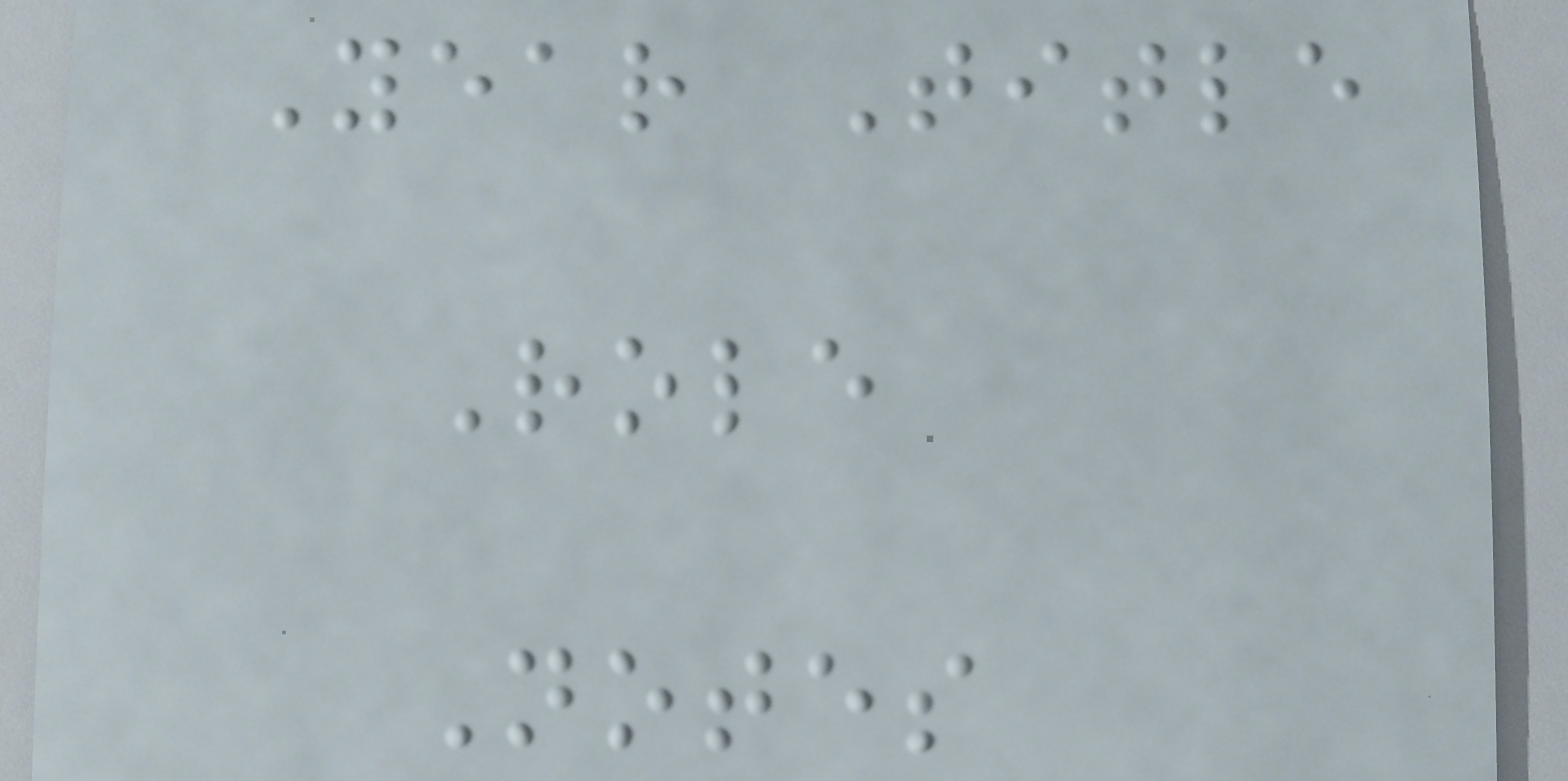Year Title
Role
Notes
